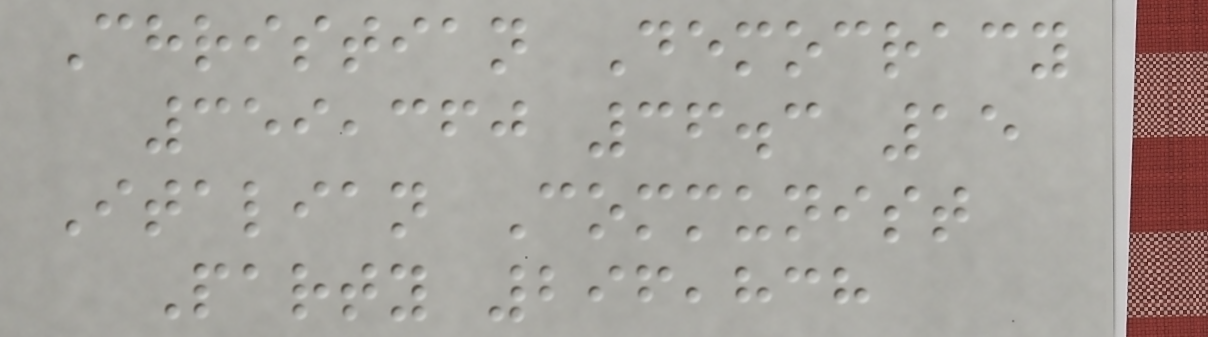Christian Democracy
359,360 36.3 15
Italian Communist
Party 296,838
